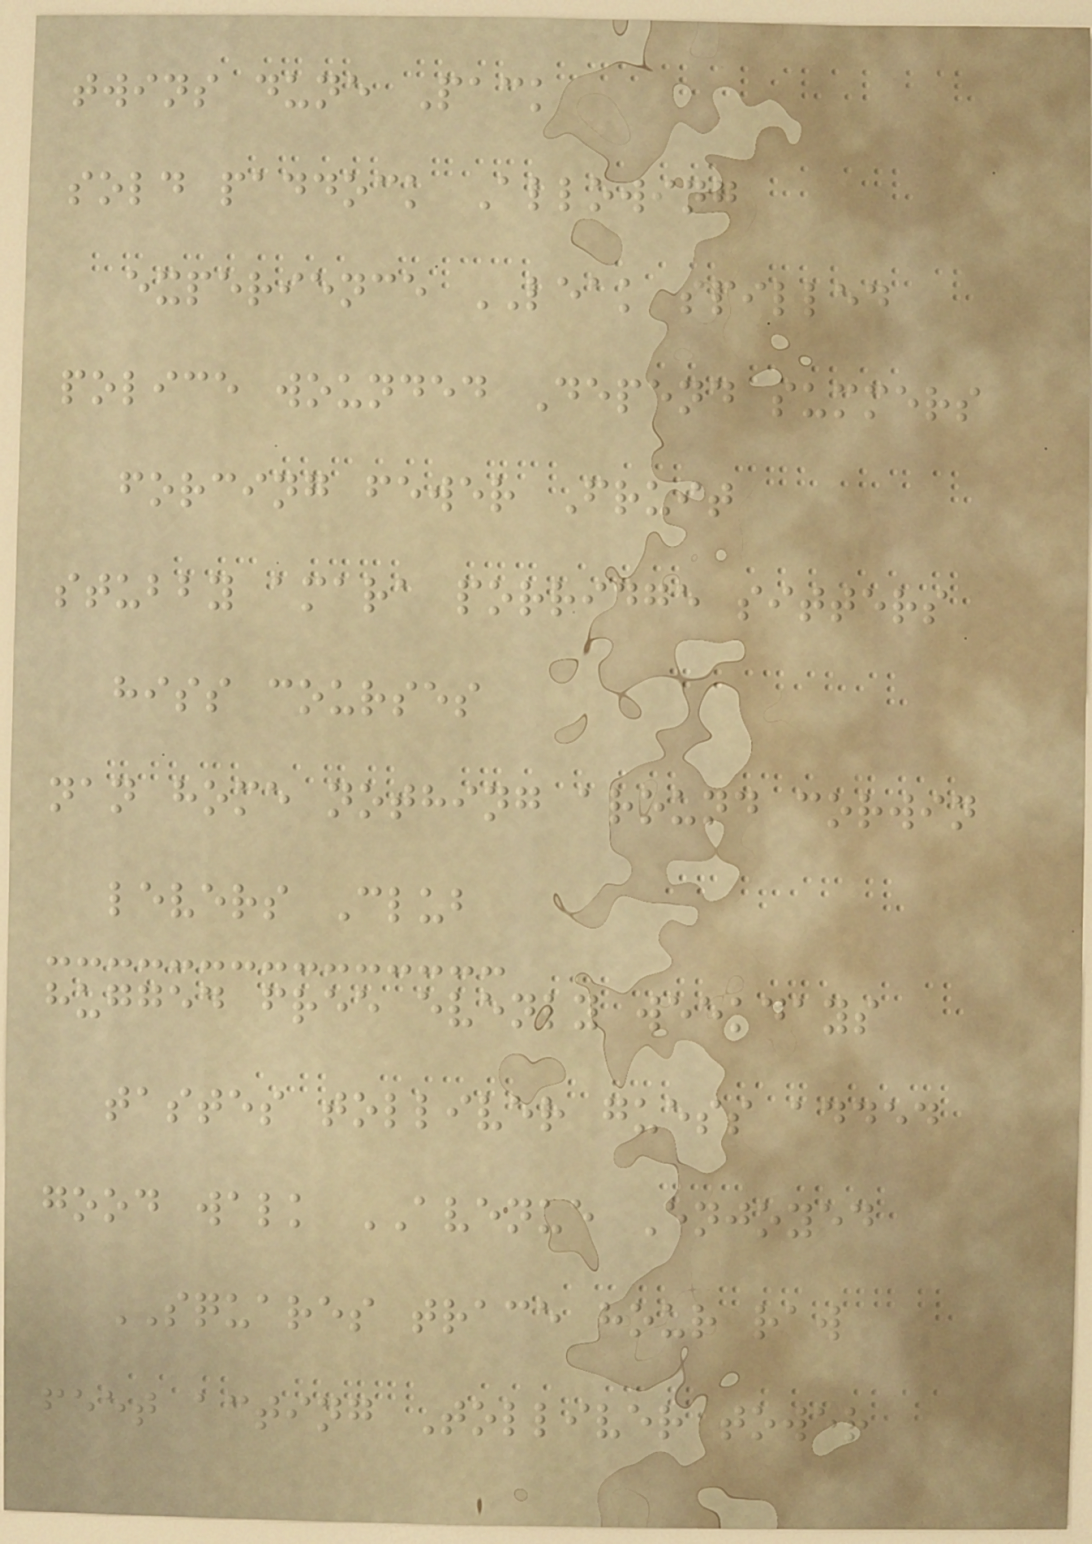twins dune Pack
sold paddock Allowing
experience LEAK spilled
police wounded Depend summers
forcing fewer Fruit
stubby amara porridge sitters
hiss courses
nan home nothing around corwin
levers Club
hugged free evenly weekdays
tastes tolliver guess added
good walk AVENUE Enjoyed
SQUARES trace hour raw
feet acting Tolliver tower
